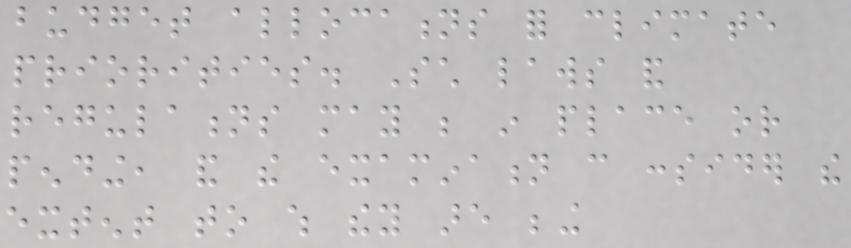budget allocations for climate
priorities. Such laws and
regulations may be in place or
pending, and the examination can consider the
extent to which they are being
